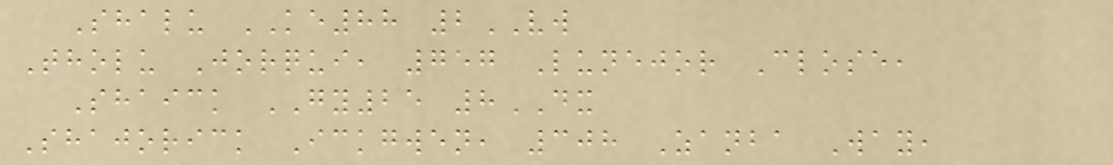Shalu KE88 2VW
Tholu Jorqui, 757 Lunejor Close,
Shaick GY25 8DX
Shajorick Ickgwen, 308 Zanba Way,
